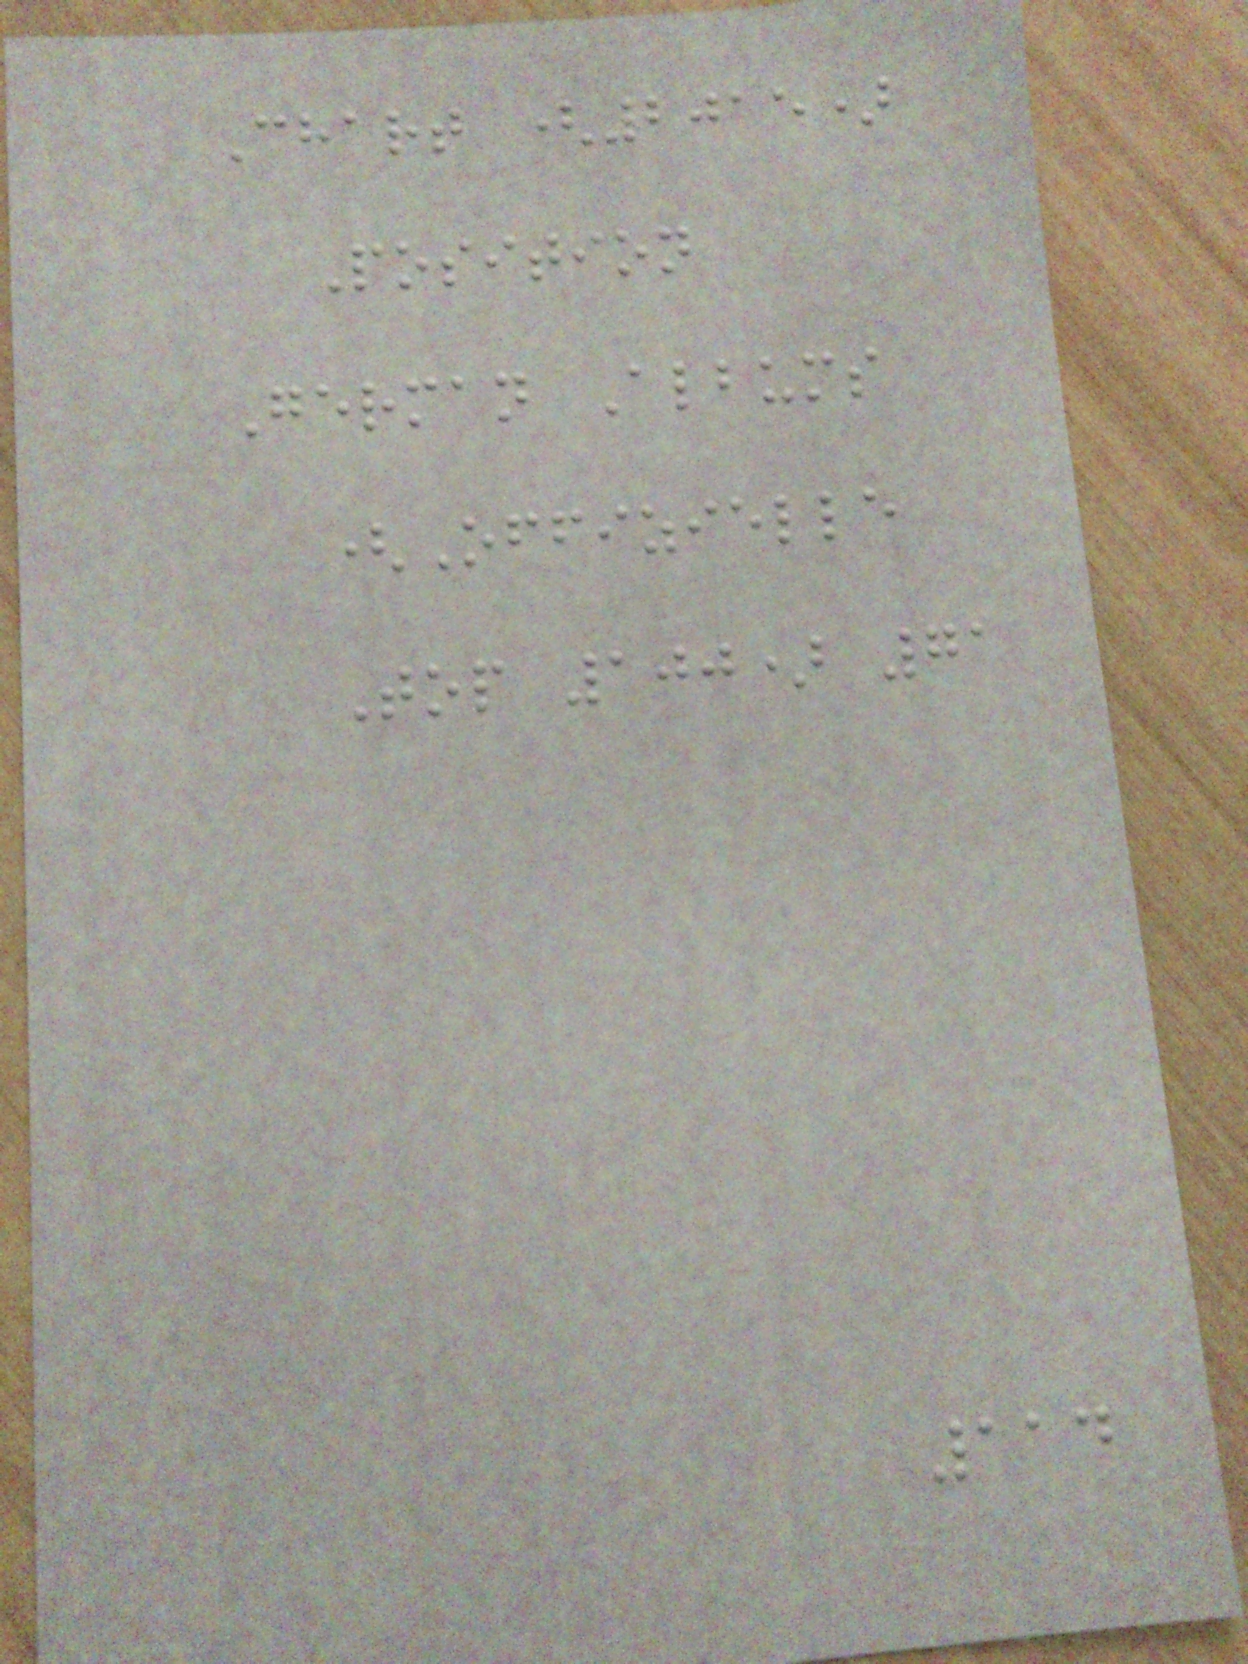Chart (2015)
Position
German Albums
(Offizielle
Top 100) 71
114
